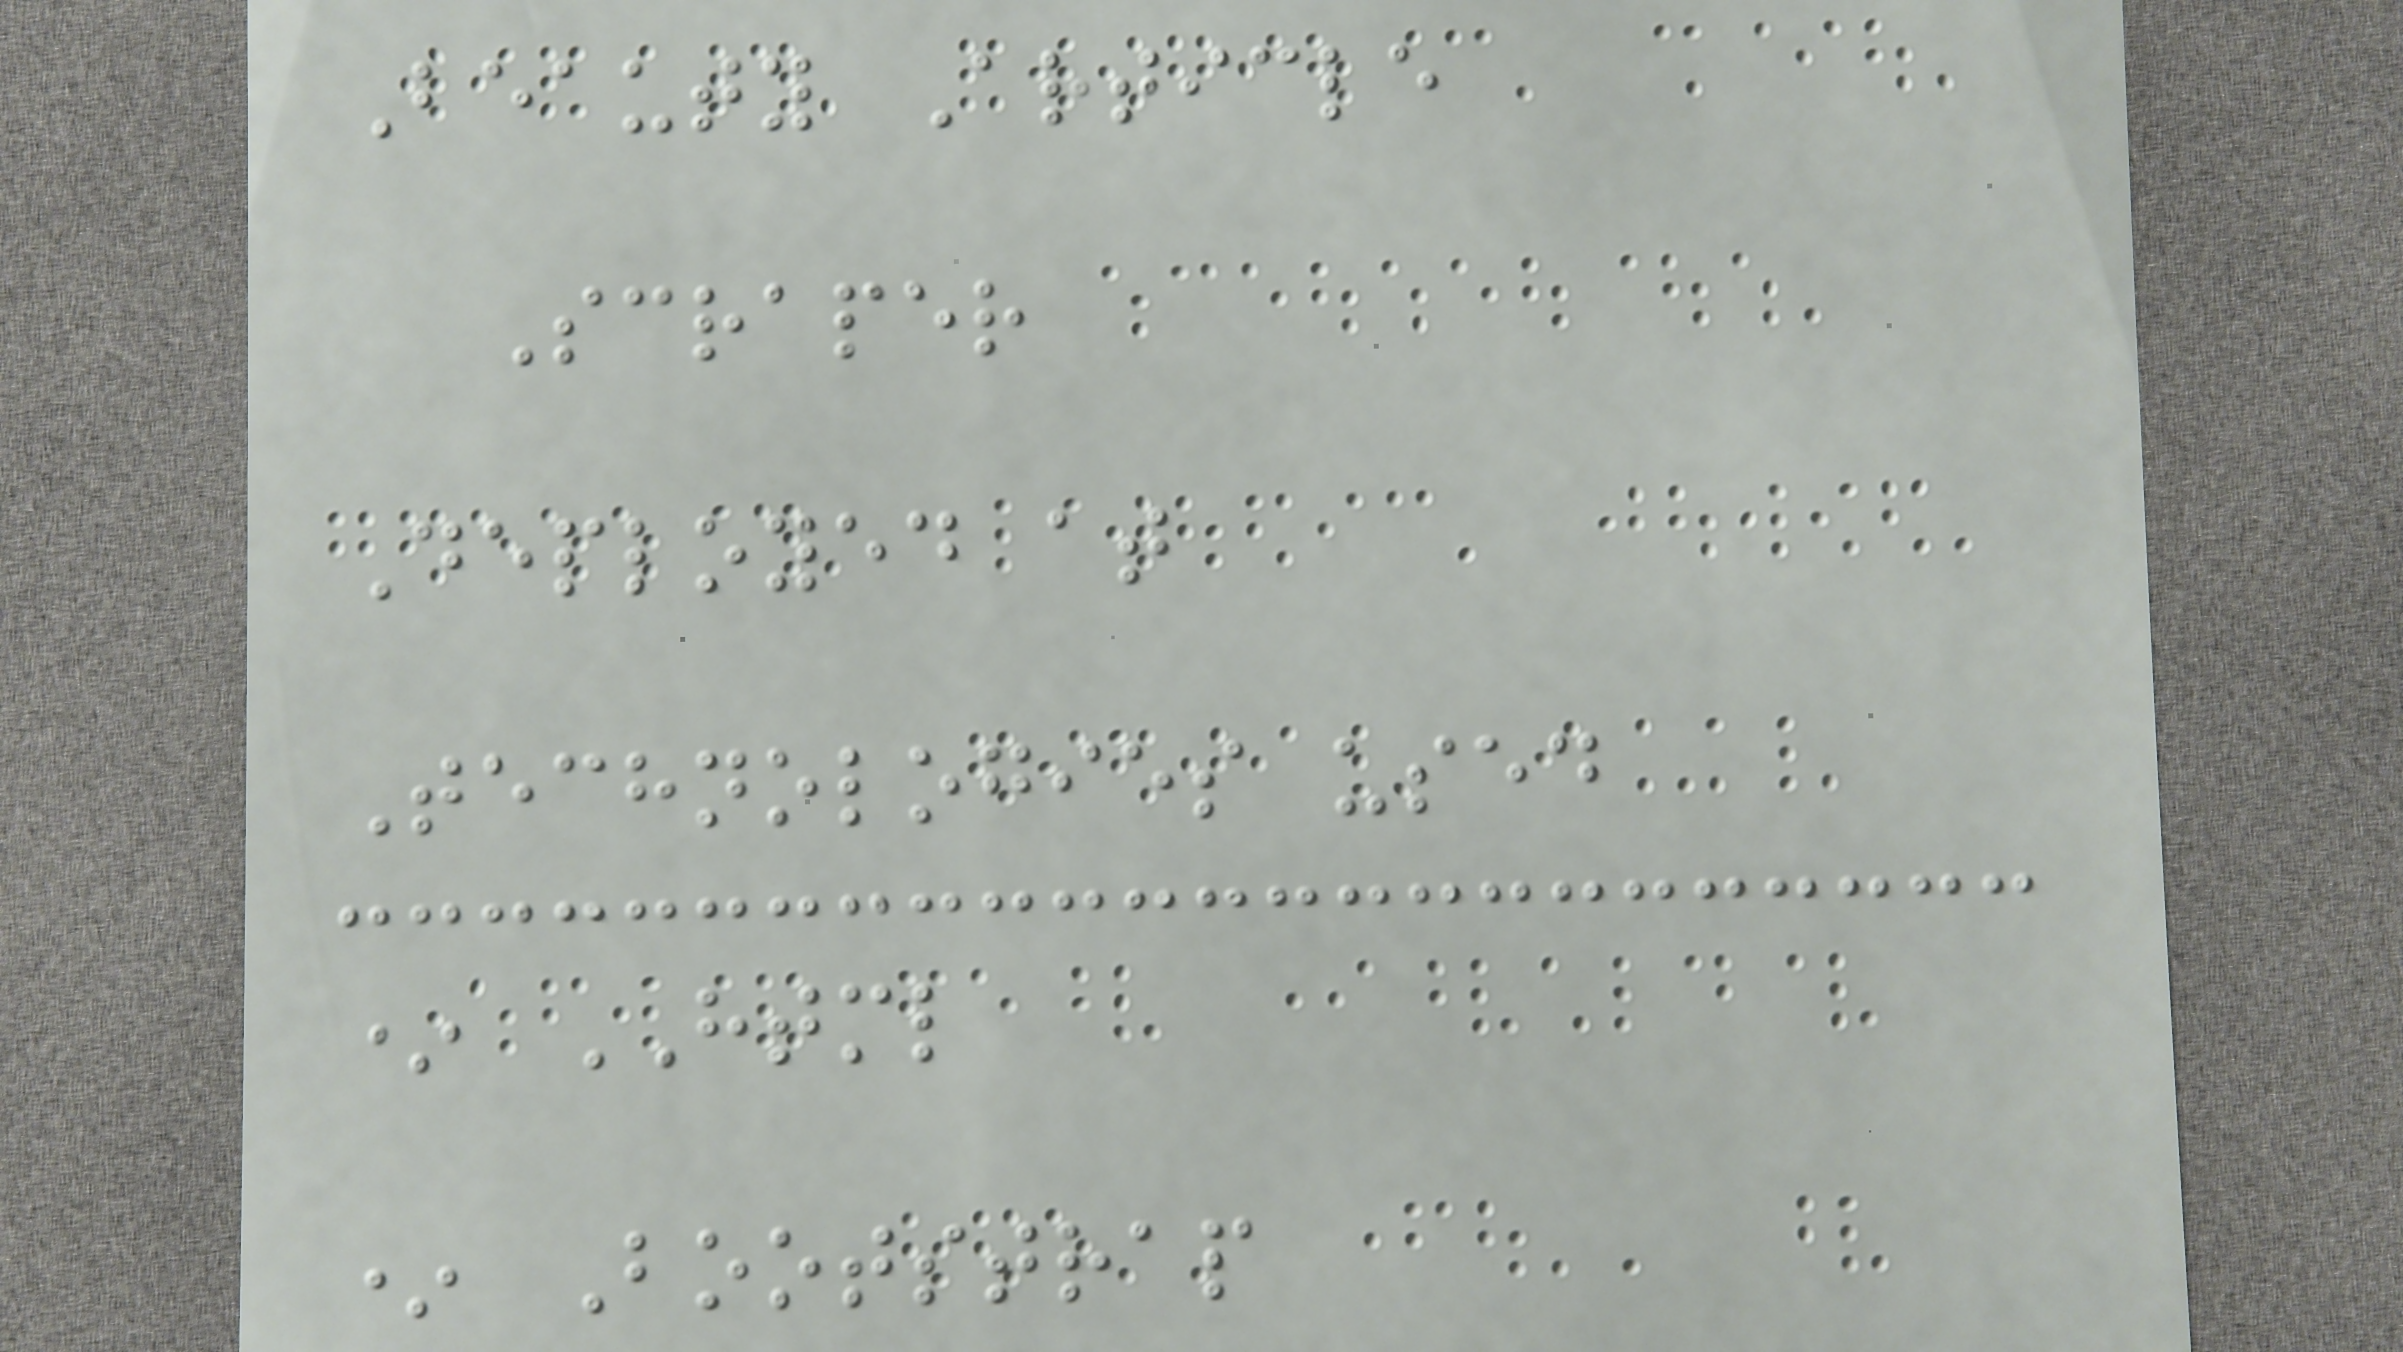Beauty Article
Scraper
Deployed at
Technologies used
* HTML
* Bootstrap
